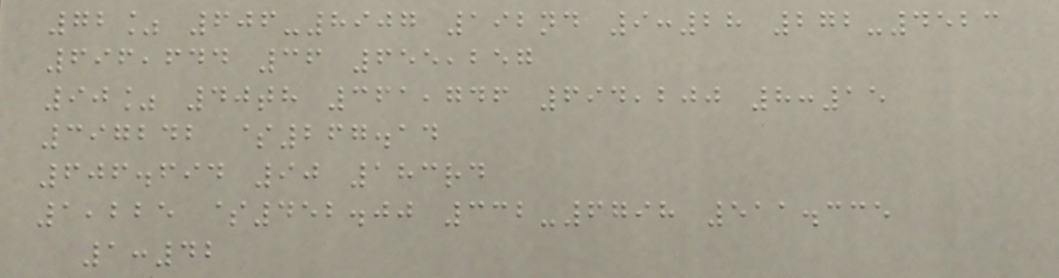72% 606-8907 192nd 9:28 272-4523
696,644 36 655,257
90% 40th 361,746 694,200 8:15
397242 $267.14
606.694 90 183rd
1,225 $452.00 332-6798 511.335
1:42
